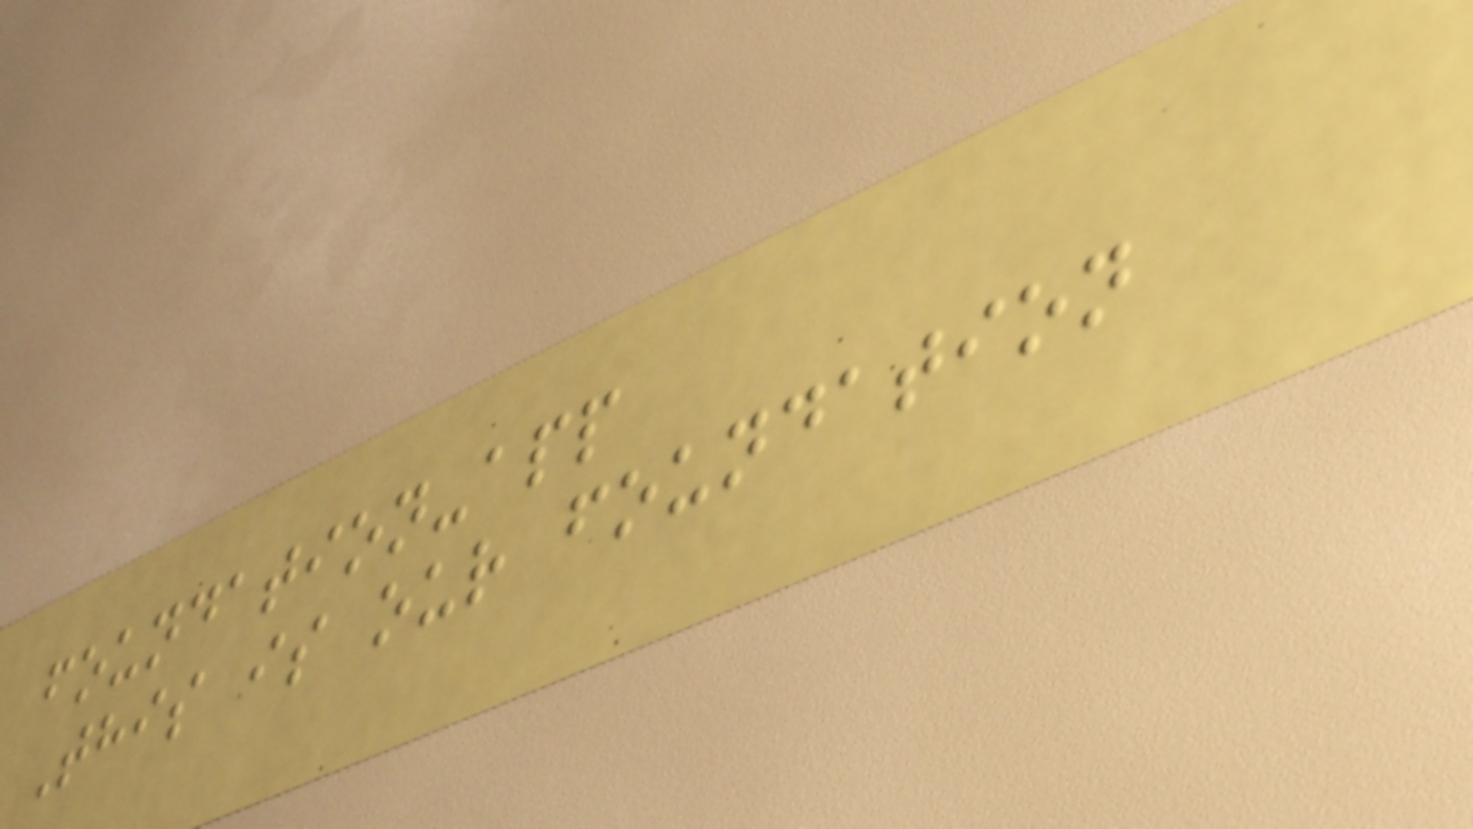foundation-app
This is our foundation
